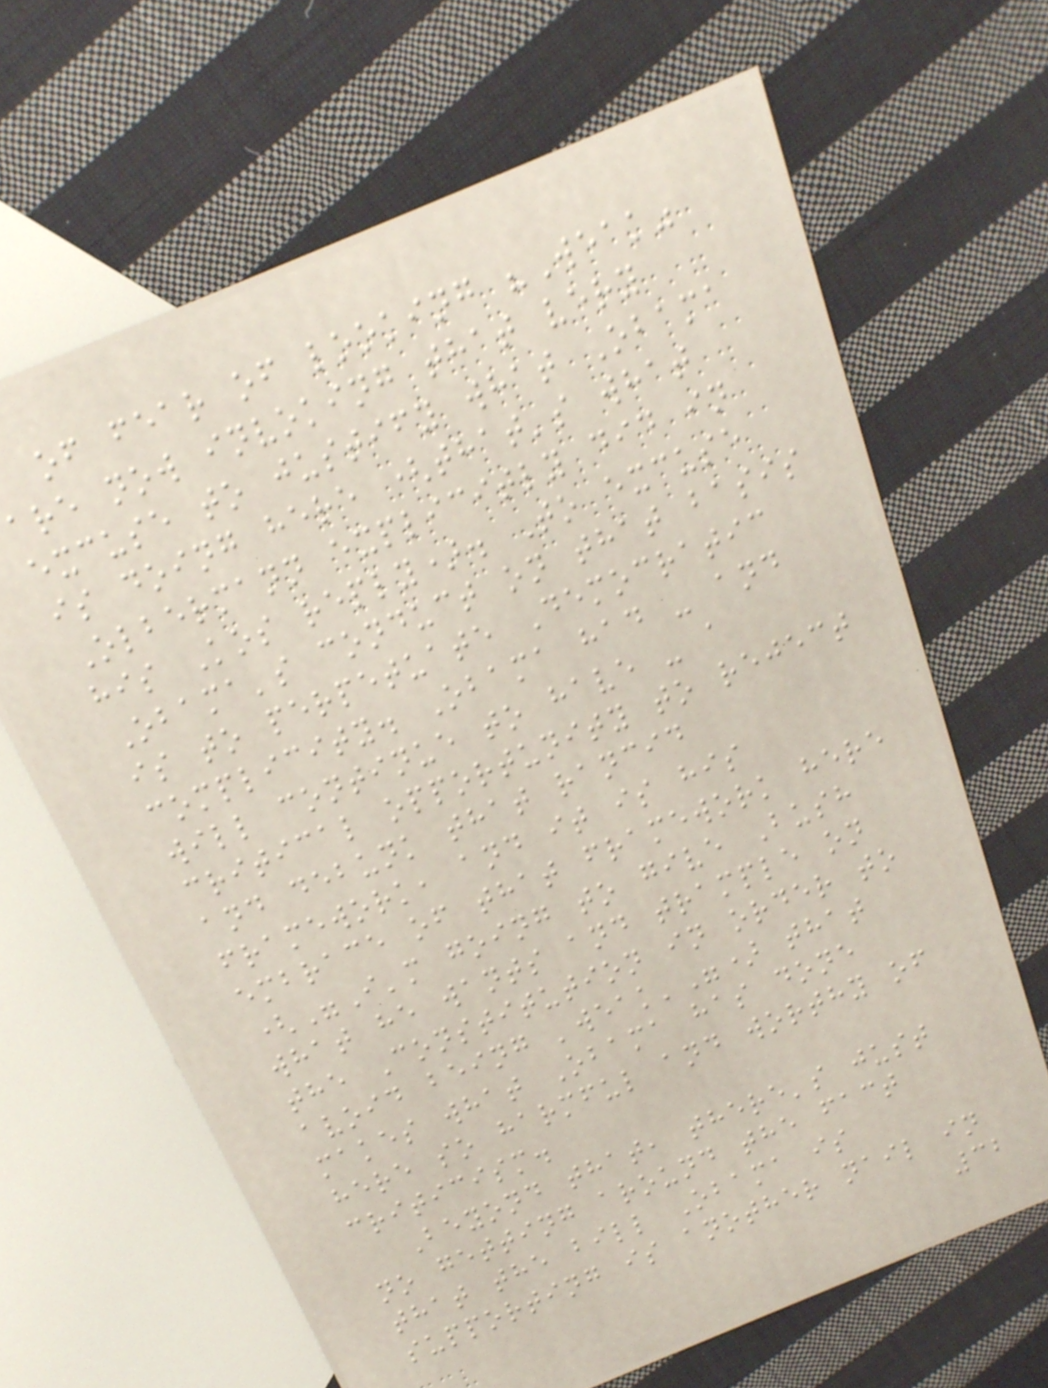of fear of looking "Weak"
are now invoking that very
excuse to justify what Obama
is doing here (that's what
Olbermann explicitly did in
his Kos reply). To excuse
Obama's conduct on that basis
is to perpetuate Democratic
complicity. Obama had - and
will continue to have - a
critical opportunity to reject
and debunk that rancid
framework, and it is his
embrace of that framework here
("I'm going to give Bush
what he wants and trample on
the Constitution in order to
avoid being 'weak'") that
makes what Obama has done
here so harmful and worthy of
criticism.
Beyond that, there's just
no getting around the fact
that the bill Obama is
supporting is another nail in
32
